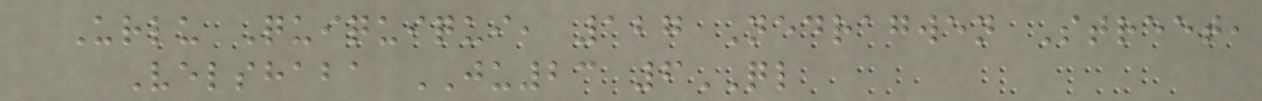Urlu Quiquiqui, 127 Nedragwen Street,
Velshaba JU23 6QL
